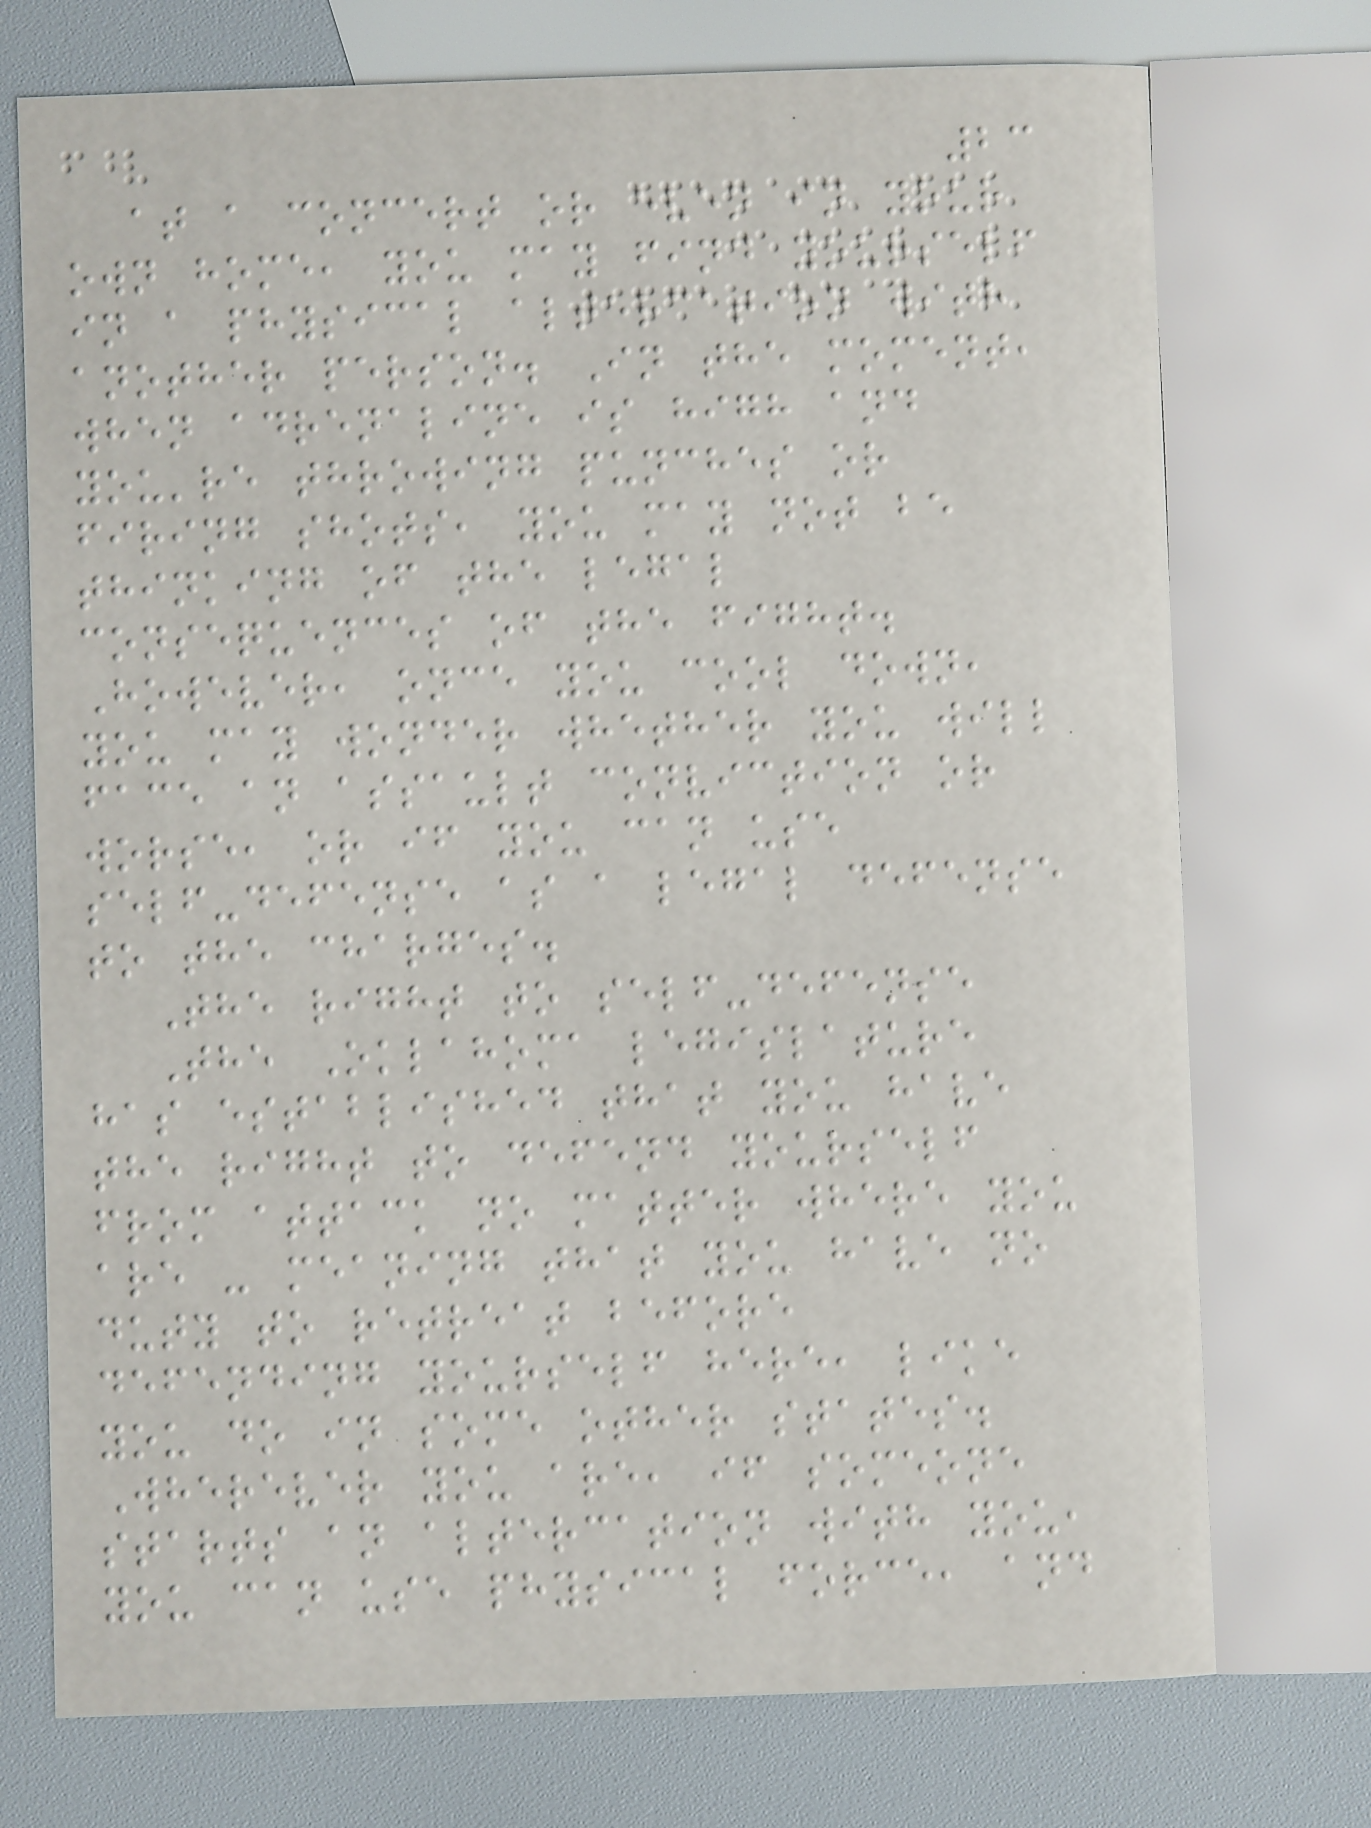23
at a concert or even in your
own home, you may find yourself
in a physical altercation with
another person. In the moment,
when adrenaline is high and
you're throwing punches or
firing shots, you may not be
thinking of the legal
consequences of the fight.
However, once you cool down,
you may wonder whether you will
face an assault conviction or
worse, or if you can use
self-defense as a legal defense
to the charges.
The right to self-defense
The Oklahoma legislature
has established that you have
the right to defend yourself
from attack no matter where you
are - meaning that you have no
duty to retreat before
defending yourself here, like
you do in some other states.
Wherever you are, if someone
starts an altercation with you,
you can use physical force, and
